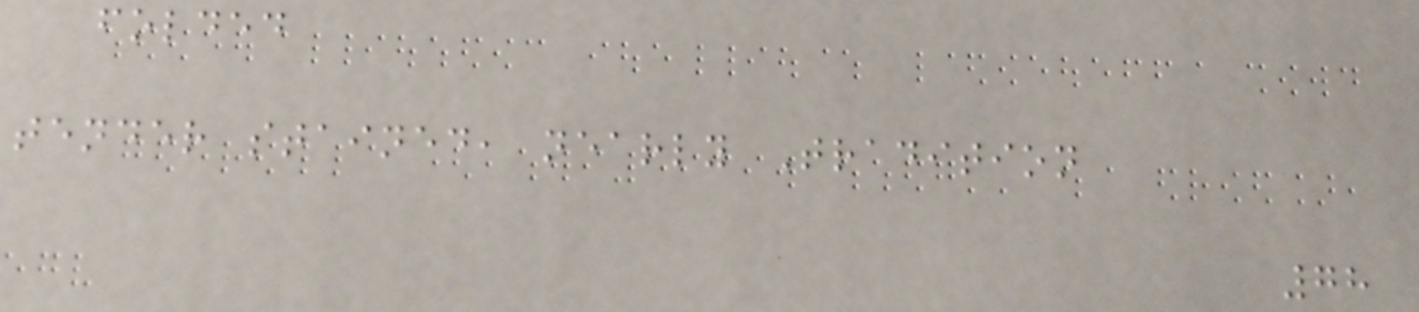folded
tender stained, nearly Tradition
78
